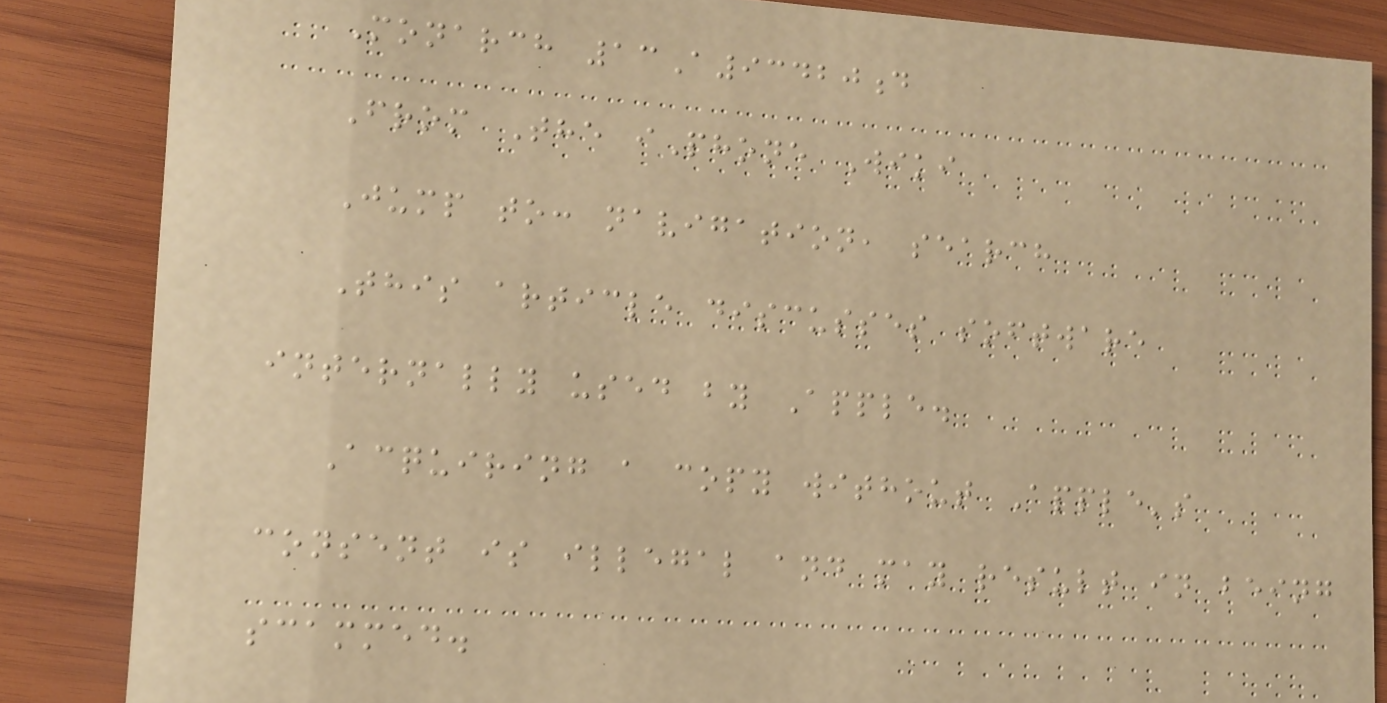Monarch 13A93420d
From The iPhone Wiki
Jump to: navigation, search
This article discusses software
internally used by Apple.
Acquiring a copy without Apple's
consent is illegal and may result in being
scammed.
